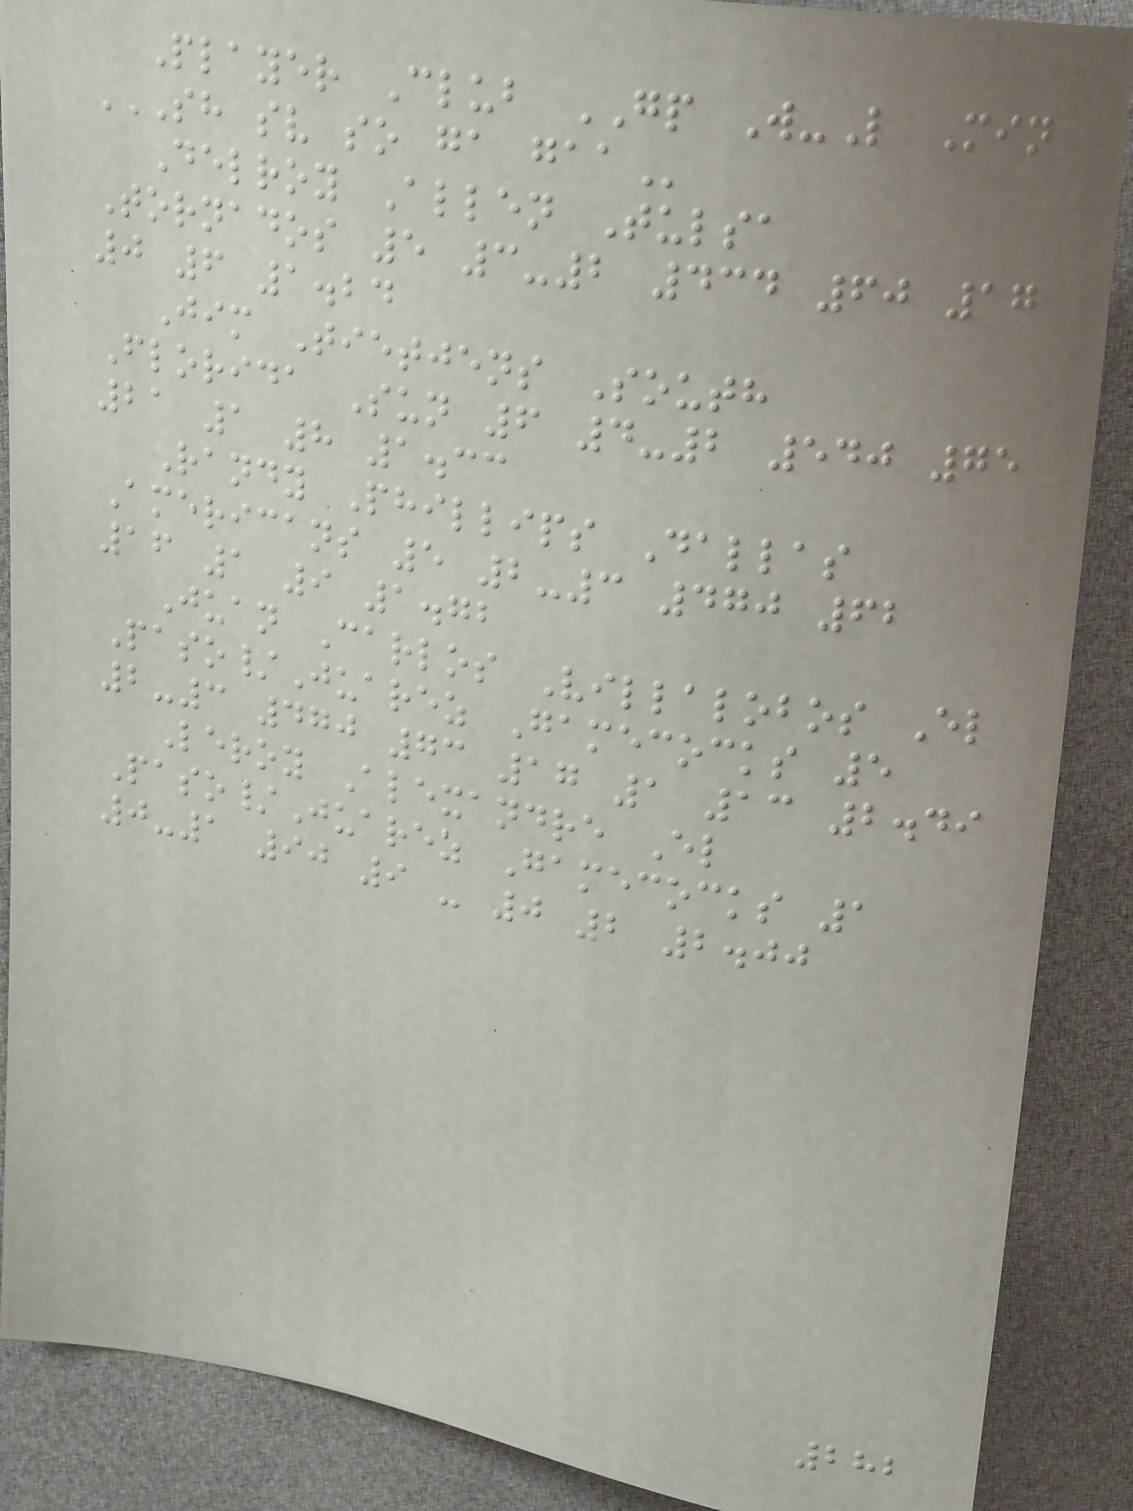Player Club GP W-L Min
SH SV SO GA GAA
Delroy Allen Tulsa
Tornados 5 3-2 434 60 17
0 6 1.24
Jim Tietjens South
Florida Sun 6 4-2 540 75
21 1 8 1.33
Randy Phillips Dallas
Americans 5 2-3 470 62
16 1 9 1.72
Juan Carlos Villalobos El
Paso/Juarez Gamecocks 5
2-3 470 73 17 1 13 2.49
Leroy Alexandre El
Paso/Juarez Gamecocks 1
0-1 90 9 - 0 2 2.00
282
